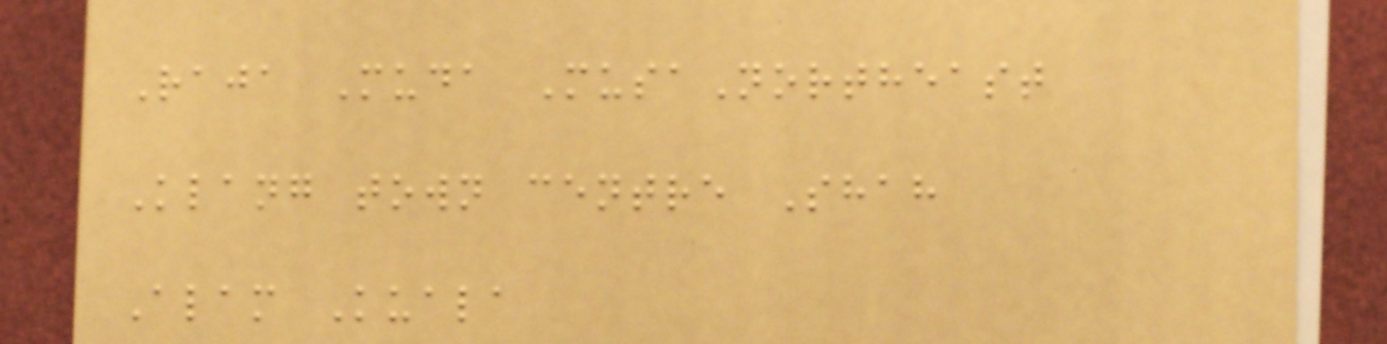Raja Muda MusaNortheast
Klang town centre Shah
Alam Kuala
